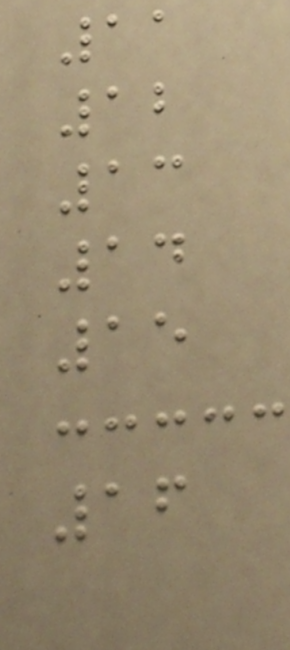11
12
13
14
15
16
